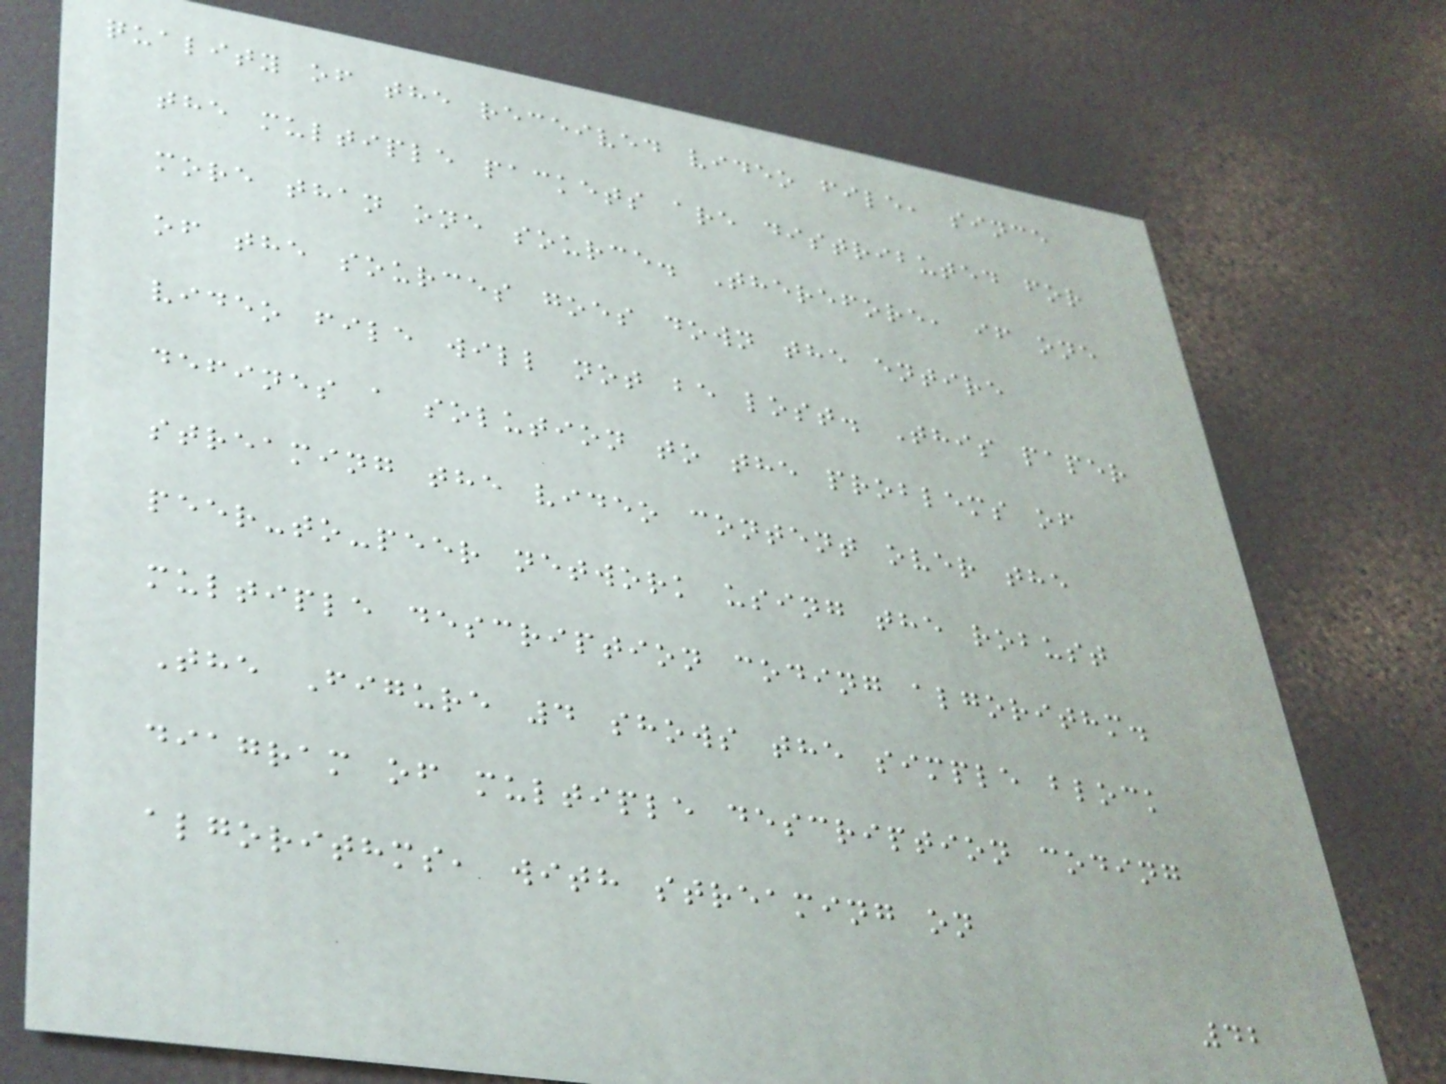quality of the received video file, since
the multiple packets are distributed for
more than one source. Therefore, if one
of the sources goes down the entire
video file will not be lost. This paper
defines a solution to the problems of
streaming the video content over the
peer-to-peer network using the robust
multiple description coding algorithm.
The Figure 4 shows the simple block
diagram of multiple description coding
algorithms, with streaming on
42
